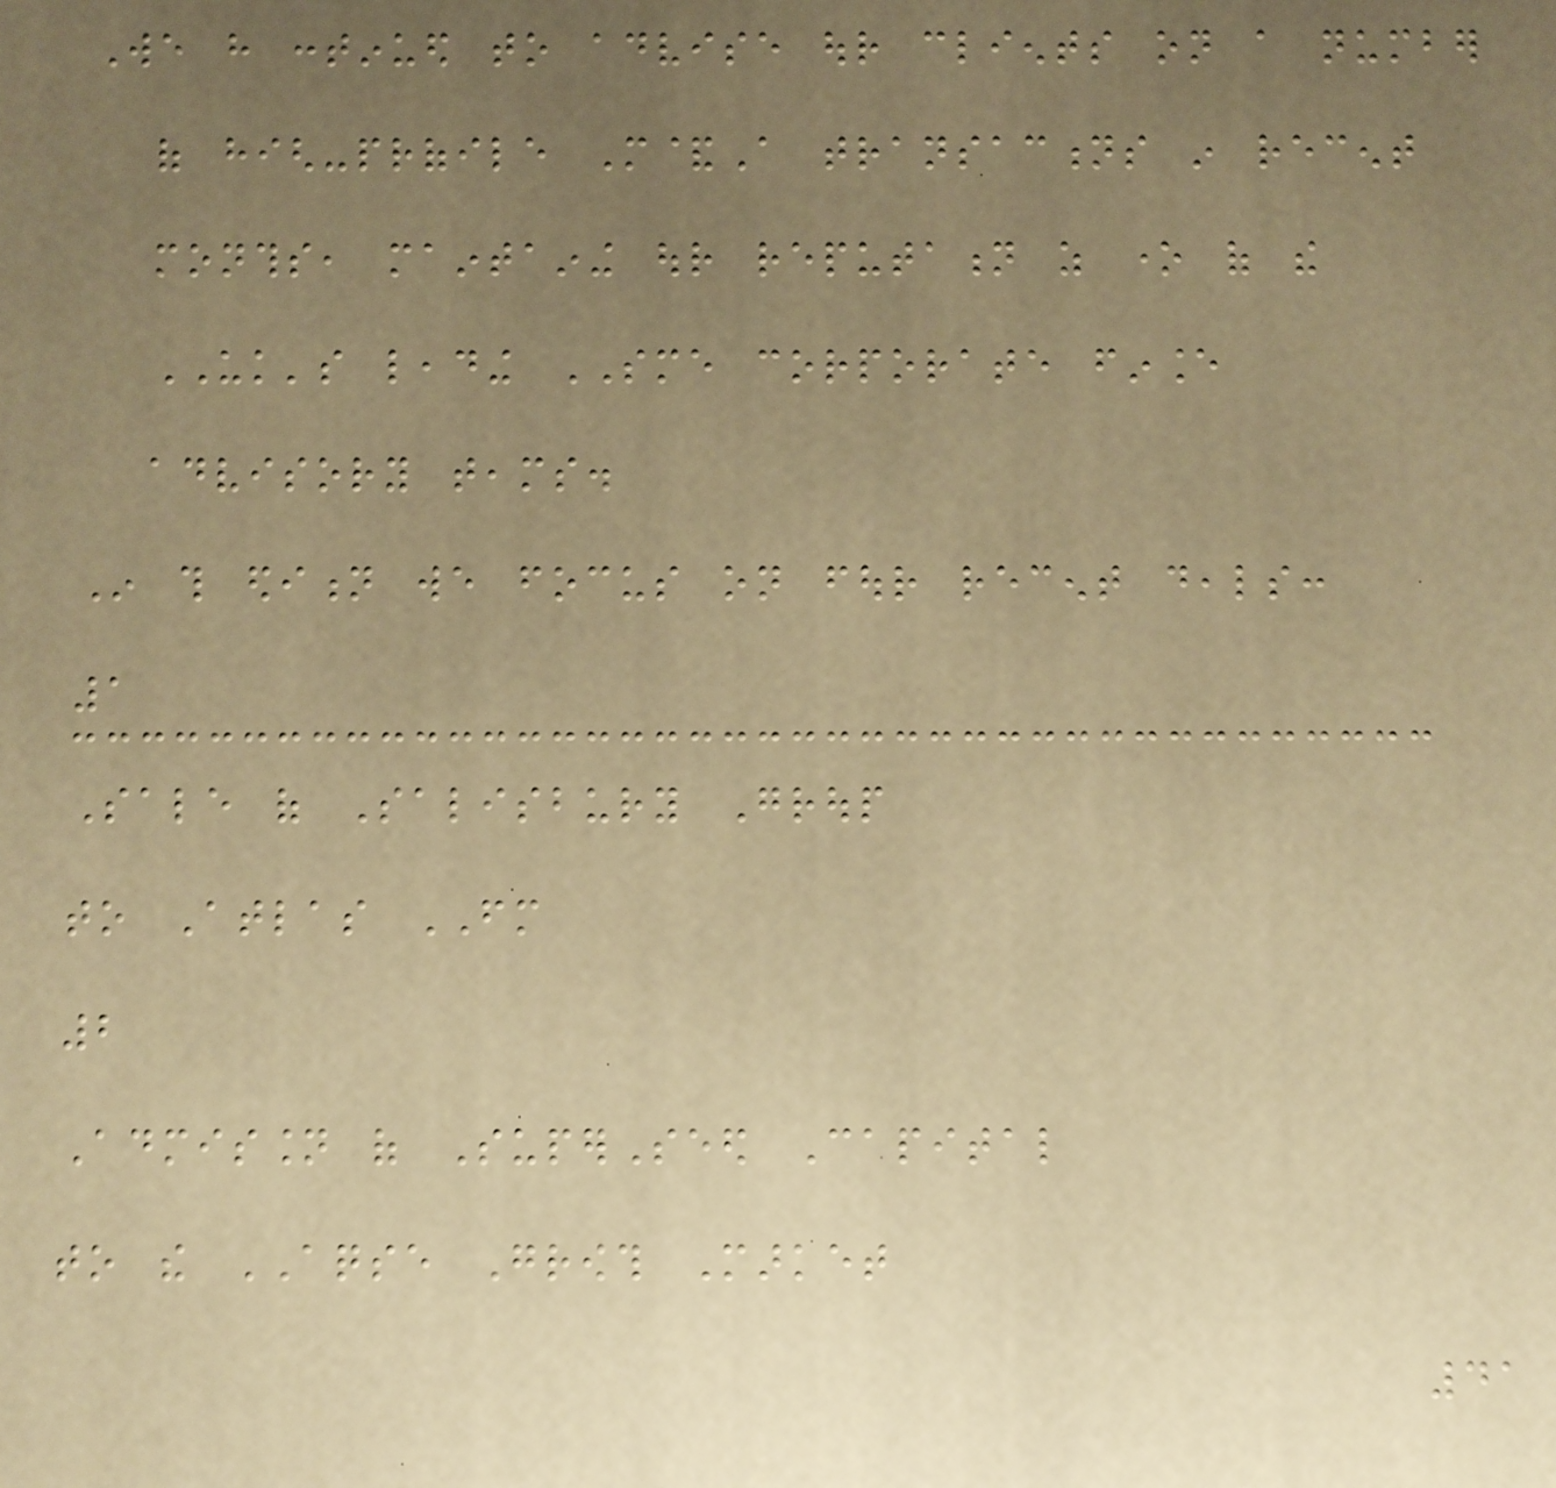We have continued to advise our clients on a number
of high-profile M&A transactions in recent
months, maintaining our reputation as one of the
UK's leading SME corporate finance
advisory teams.
In this edition we focus on four recent deals:
1
Sale of Salisbury Group
to Atlas FM
2
Admission of SuperSeed Capital
to the AQSE Growth Market
41
